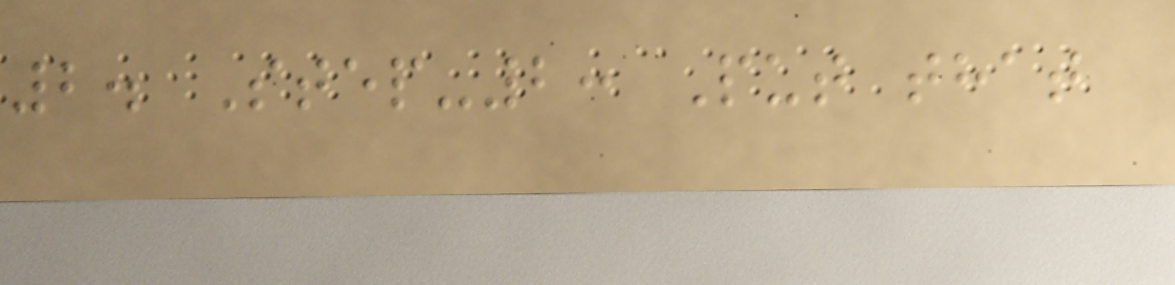2. Step-2: Put that
